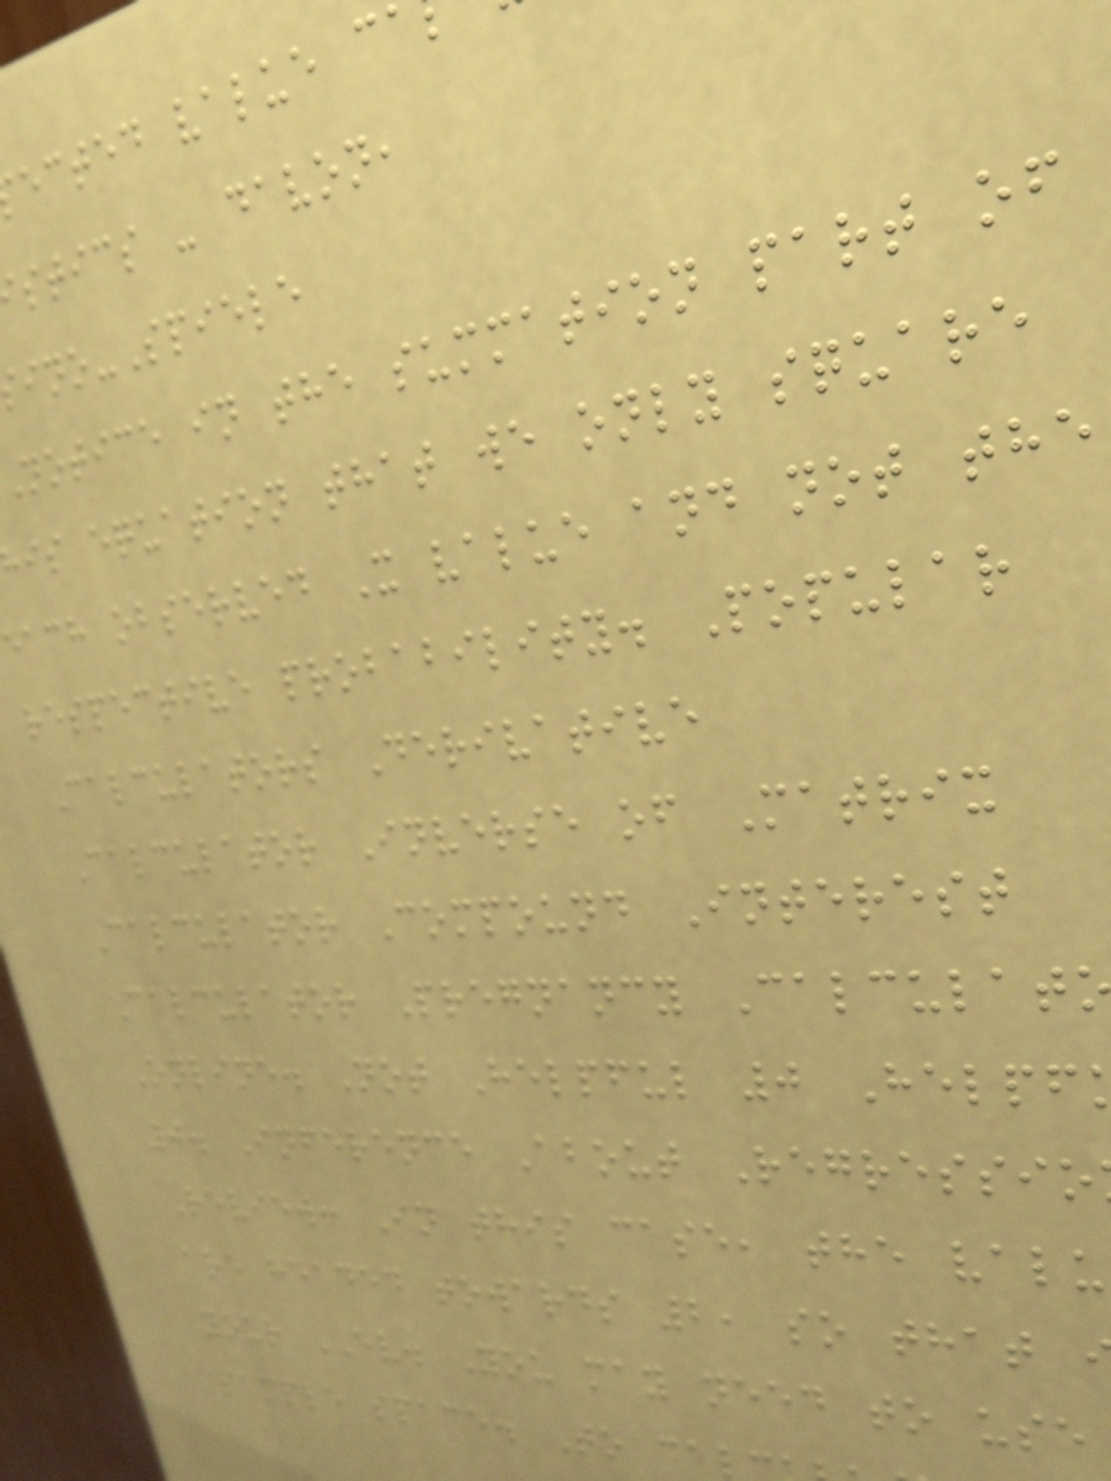ected value c
stics - davon,
ino-Spiele
notice in the summation part of
is equation that we only square
each observed X value and not the
respective probability. Popular
Calculators Derivative
Calculator Inverse of Matrix
Calculator Compound Interest
Calculator Pregnancy Calculat
Online. Not Helpful 0 Helpf
0. Inference About Regressio
Review: In this case, the valu
are headed towards 2, so that
your EV. You may need to use
sample space. To cal
